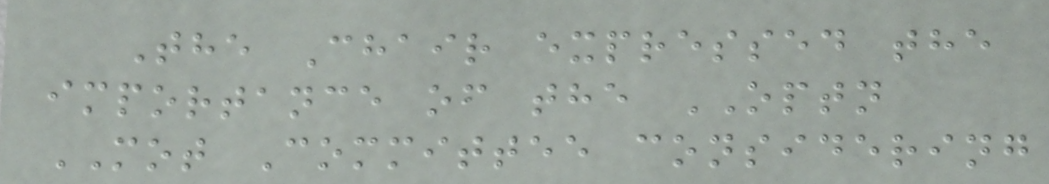The Chair expressed the
importance of the OPTN
MOT Committee considering
